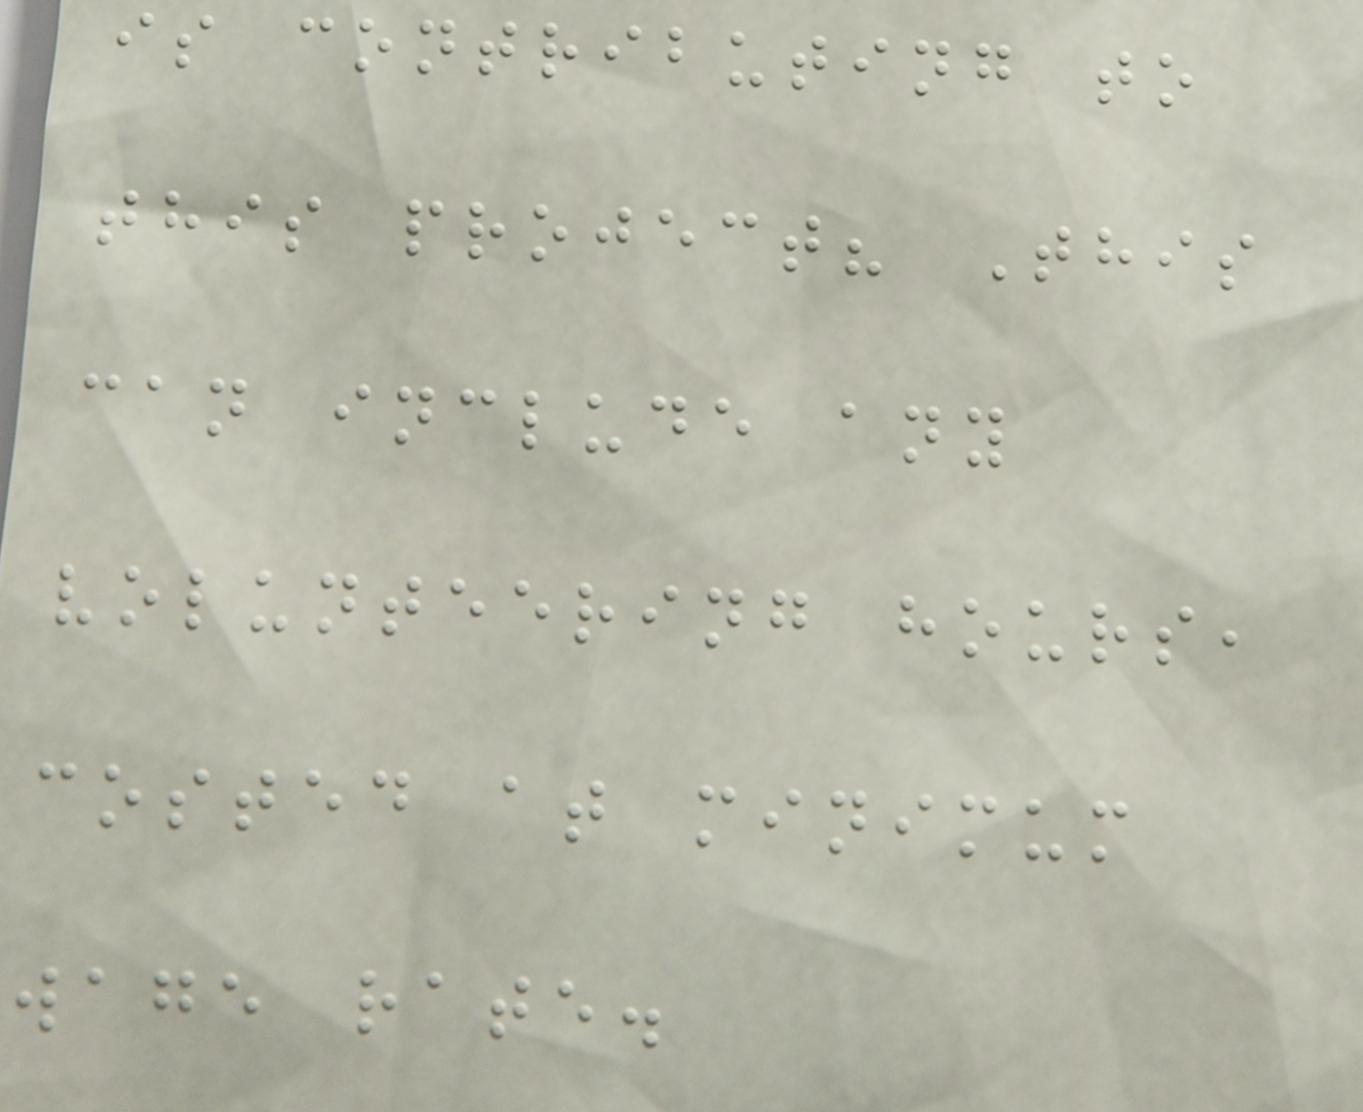is contributing to
this project? This
can include any
volunteering hours,
costed at minimum
wage rate.
